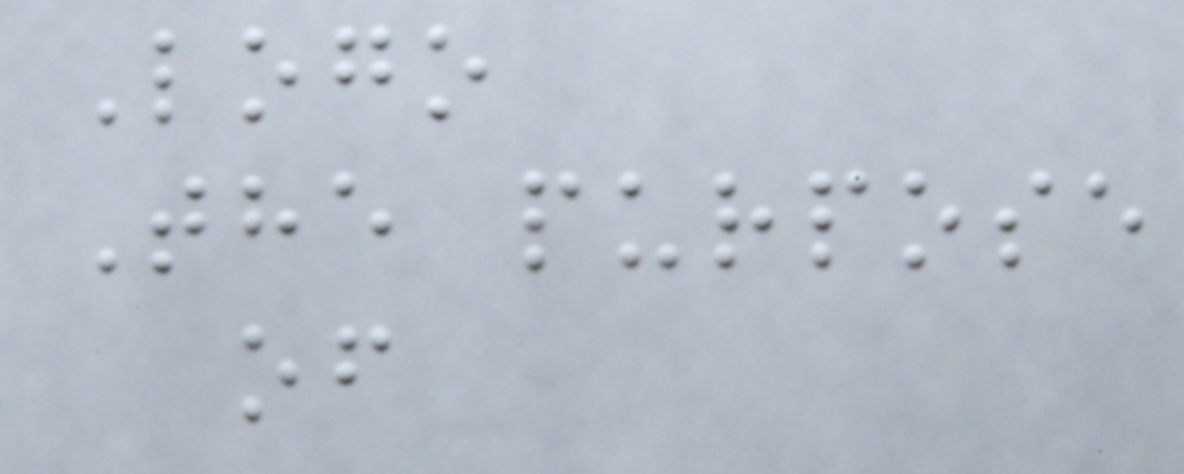Logo
The purpose
of
